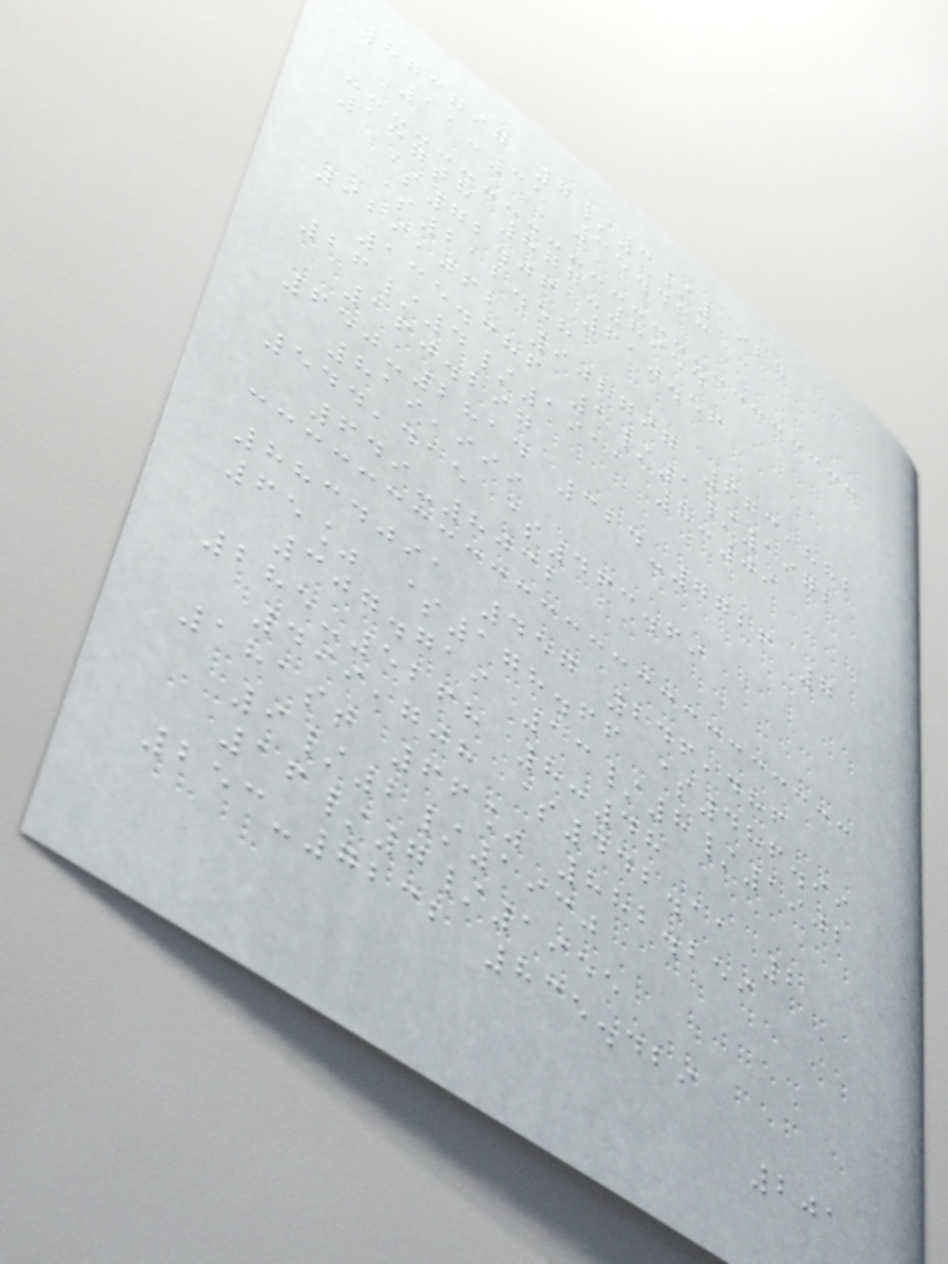873797 7/3/1927
11:35 35.463
137th 877-8954
$72.06 610.56
$212.57
929,062 908797 673,882
135.386 1/1/1972
26/4/1911 8:09
160.297
650-2814 324-7726 7
819,999
544,415 $463.69
649-8032
8834091 457 246,486
65% $178.66 $486.99
307.719 13/8/1902
285-5268 8:48
499,708 $442.11 2
181st 66% 882.259
9/2/1930
16/7/1955
253-7232 835.429
201
